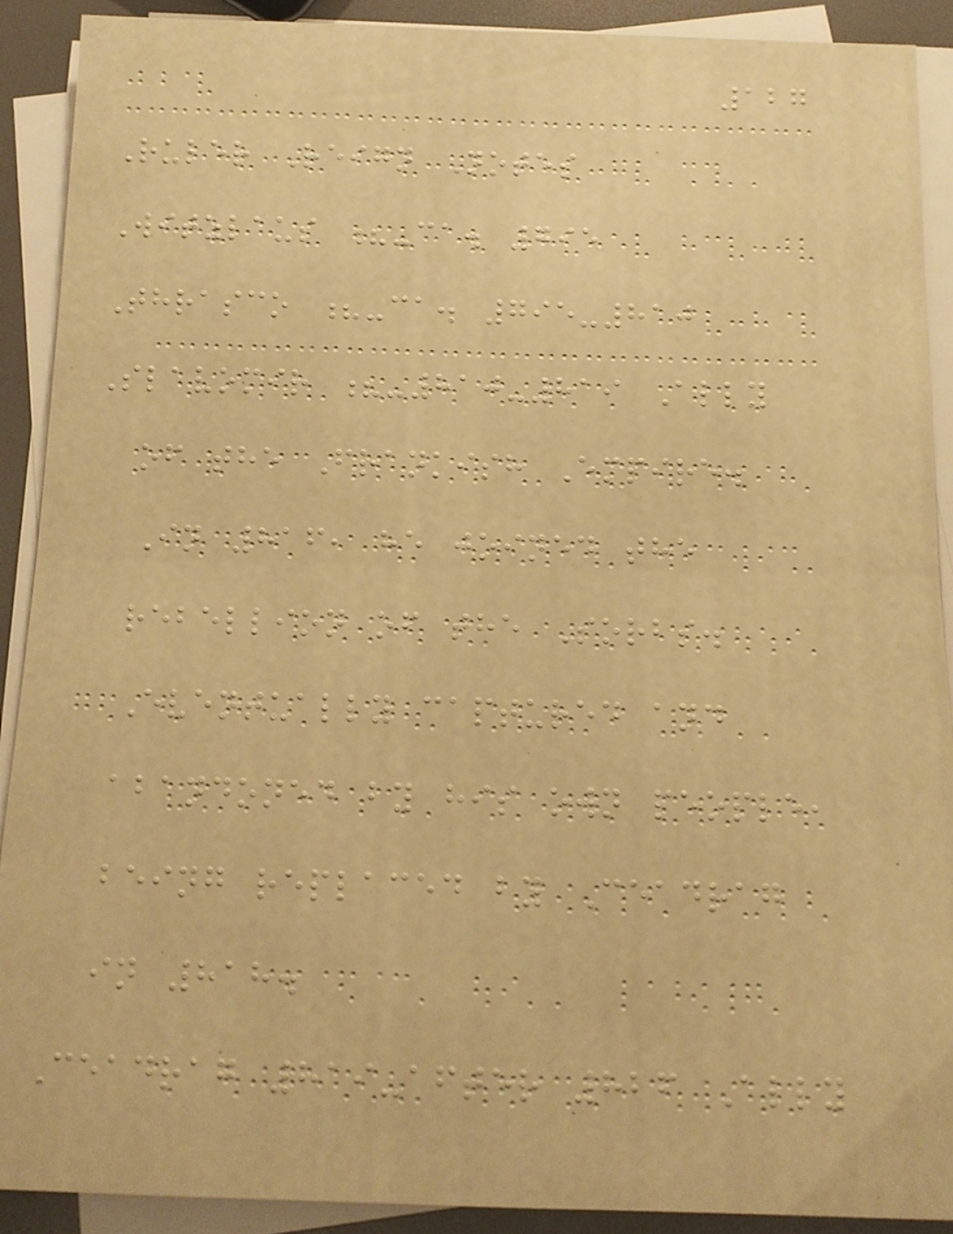127
Ruler Reign Notes
Witzlaus ?-ca. 795
Thrasco ?-ca. 795-810
Slavomir ?-810-819 Ally
of the Frankish Empire.
In 816, he joined the
rebellion of the Sorbs.
Eventually captured and
abandoned by his own people,
being replaced by Ceadrag
in 818.
Ceadrag 819-after 826 Ally
